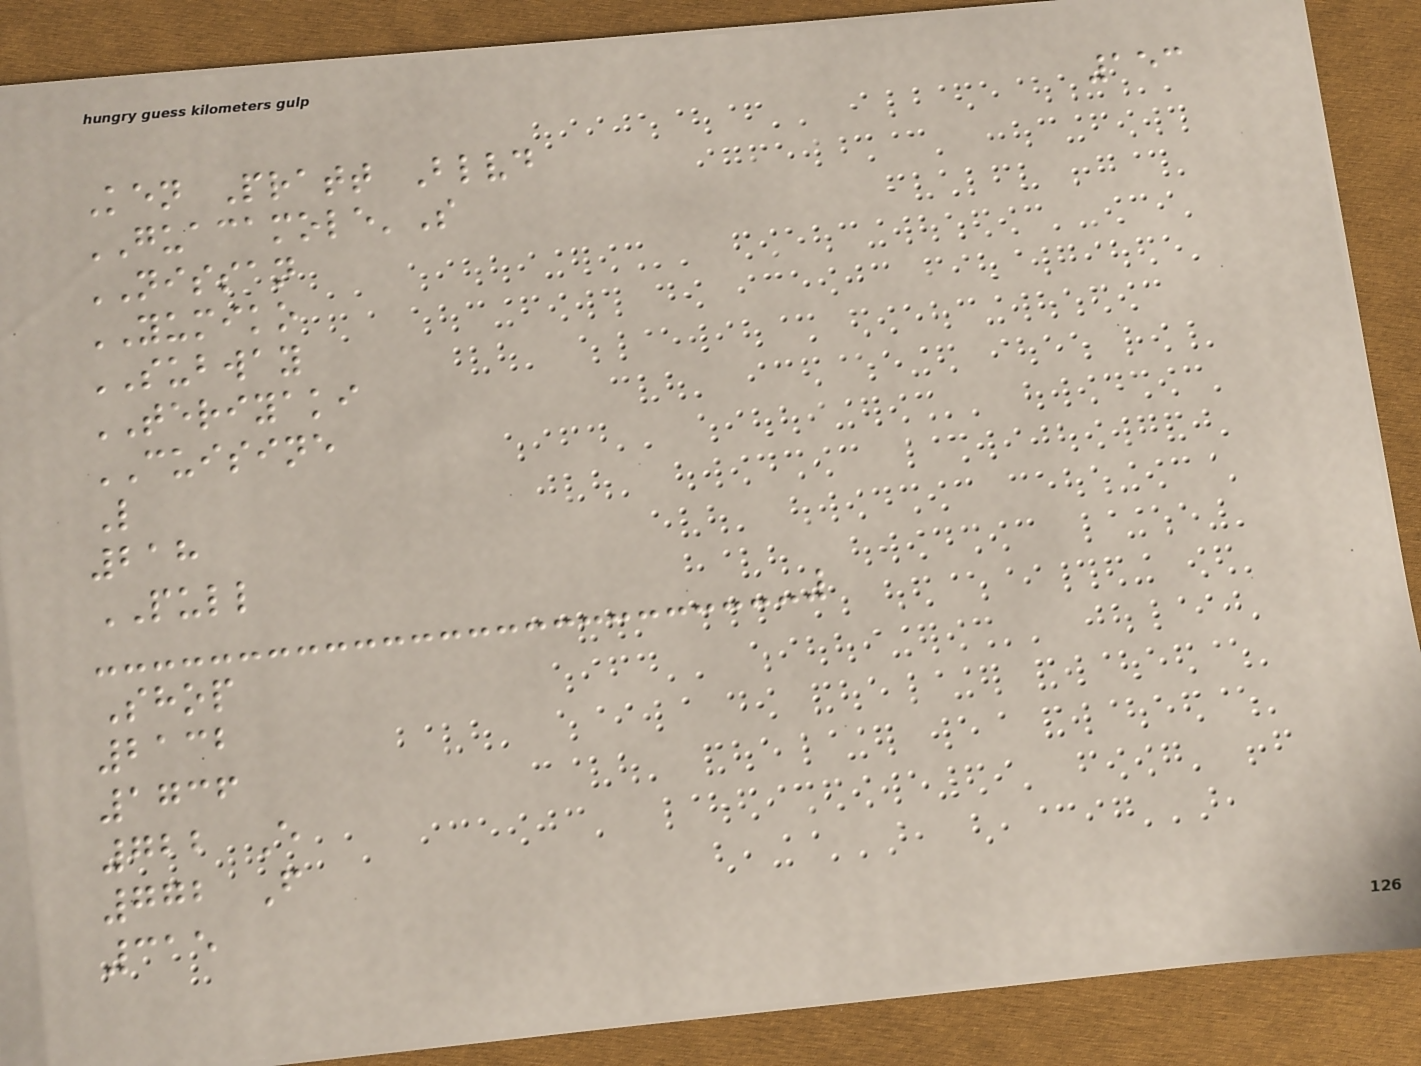153
Ken Pratt Blvd
GUACAMOLE'S
NISSAN
YUMIKO
SUBWAY
TERIYAKI
CUISINE
L
218
PULL
Shop
2132
1736
722 E
772 F
315
